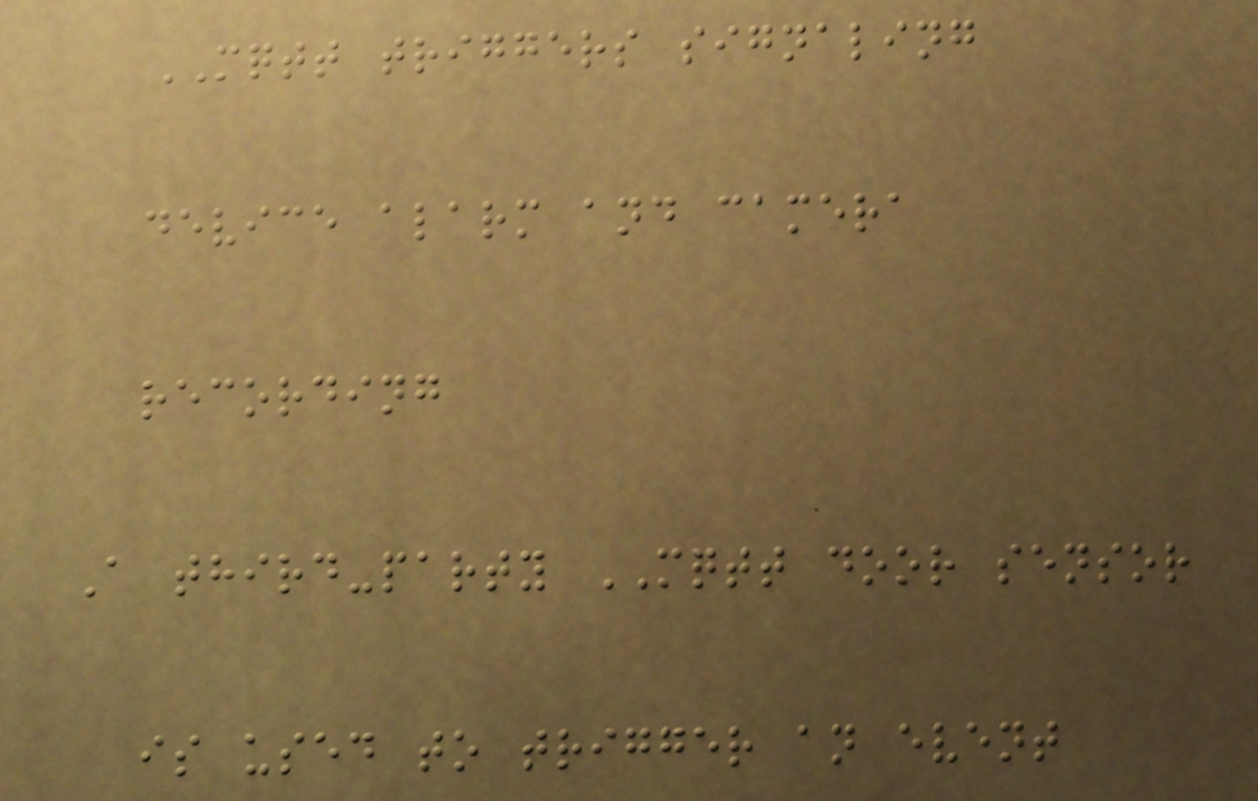MQTT triggers signaling
device alarm and camera
recording
A third-party MQTT door sensor
is used to trigger an event
